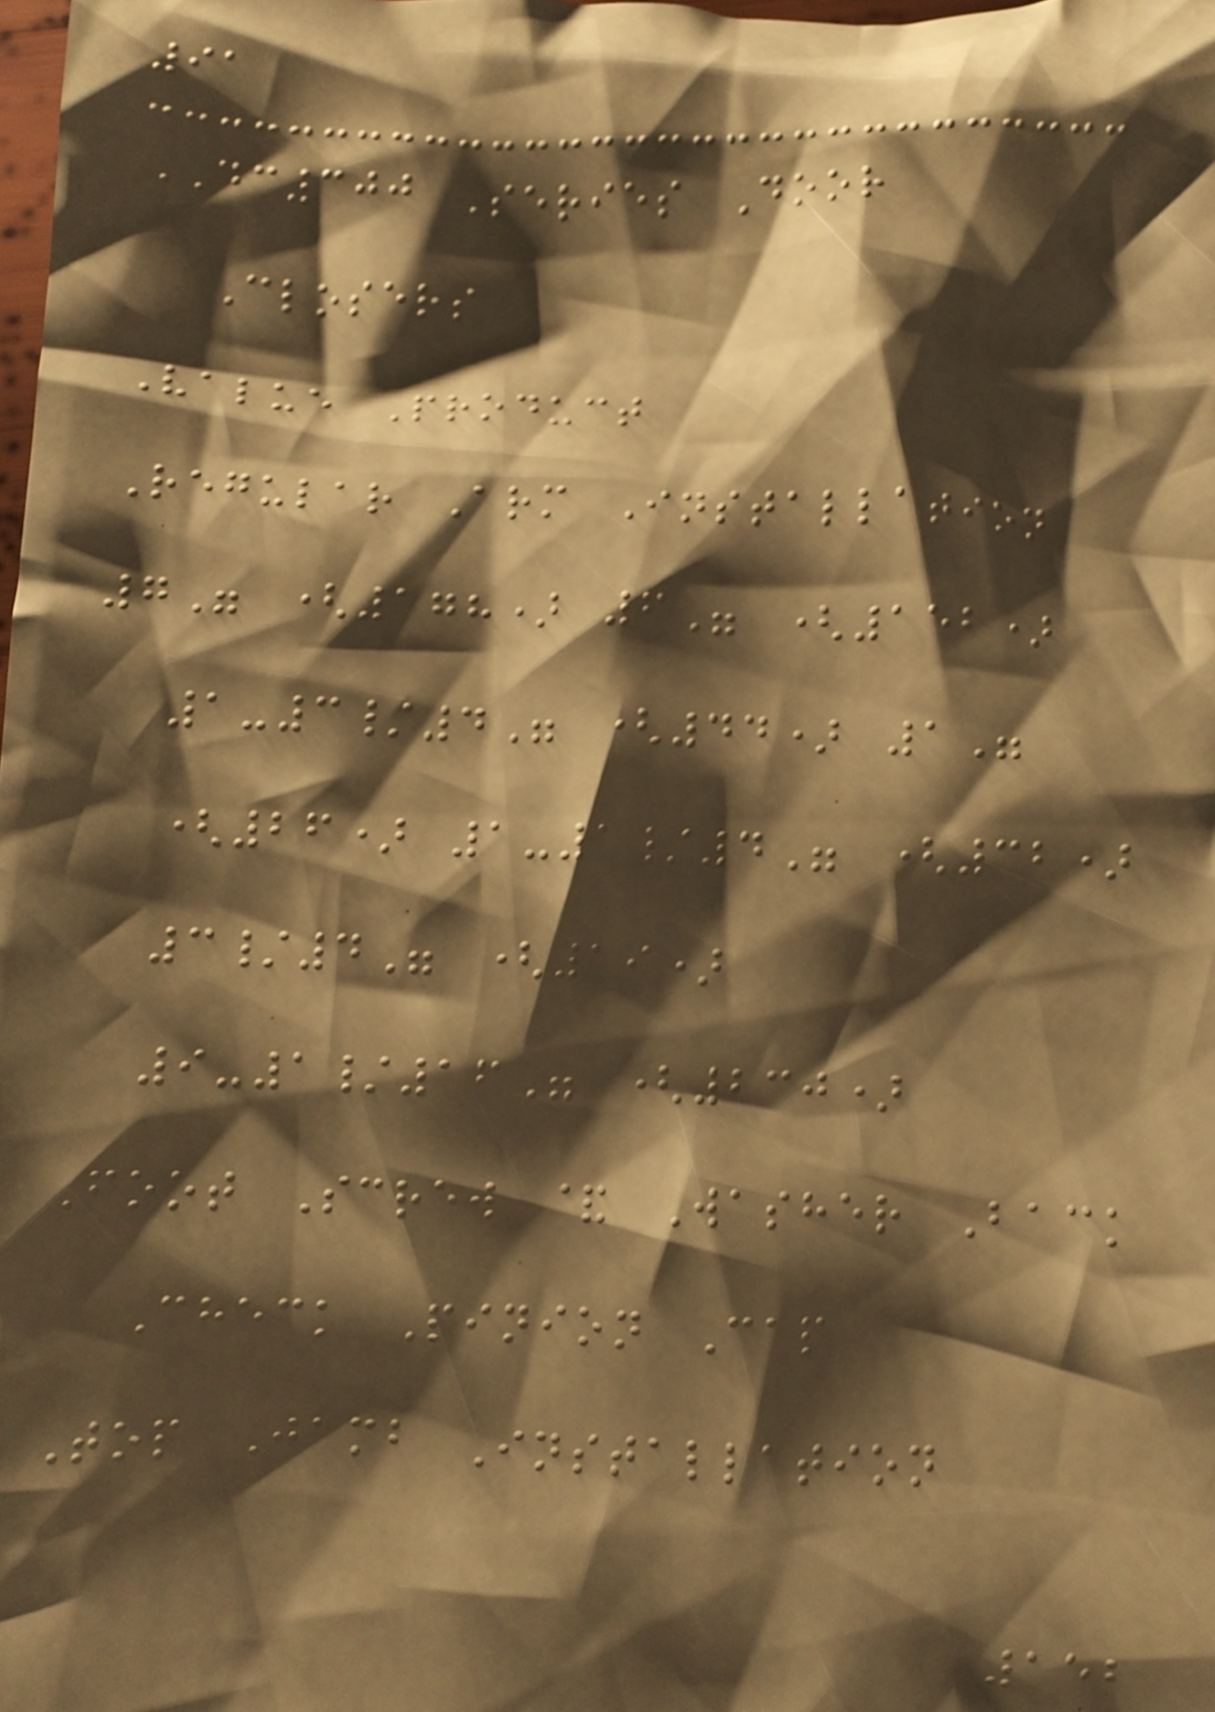91
DC300 Series Door
Closers
Value Product
Regular Arm Installation
7" (178) 6" (152)
1-3/4" (44) 1"
(26) 1-1/4" (32)
3/4" (19)
9-1/16" (230)
Foot Screw & Washer Back
Check Pinion Cap
Top Jamb Installation
152
